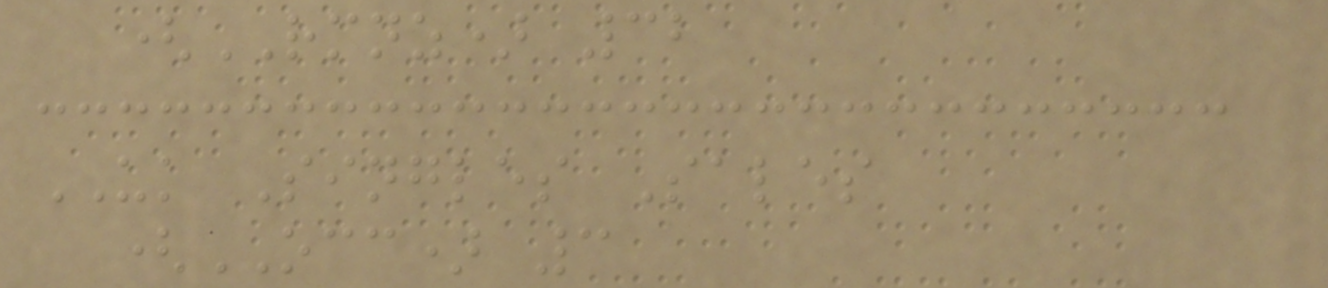(RMNZ) 32
UK Singles Sales
(OCC) 3
